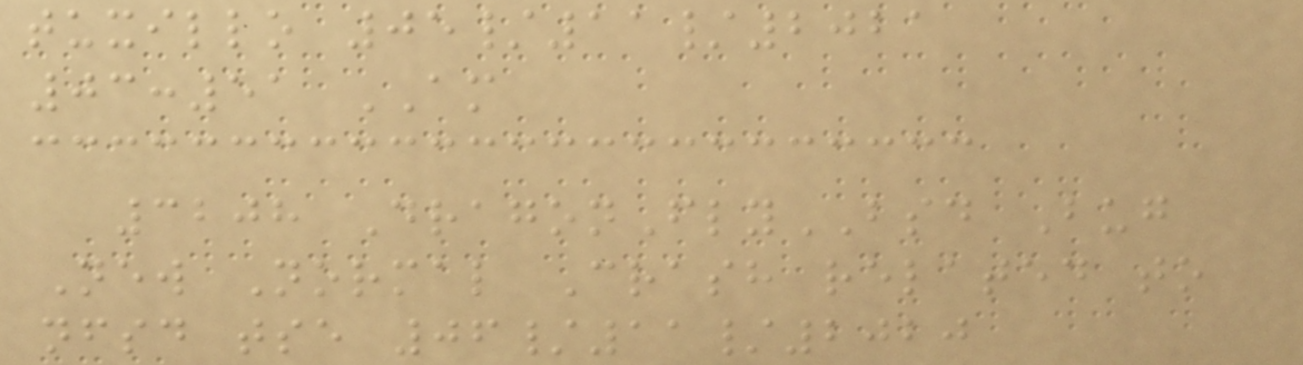tuxillo 05/11/2021
03:51 AM
3208 DragonFlyBSD Bug
New Normal Crash related to
nfsd tse 06/11/2020
